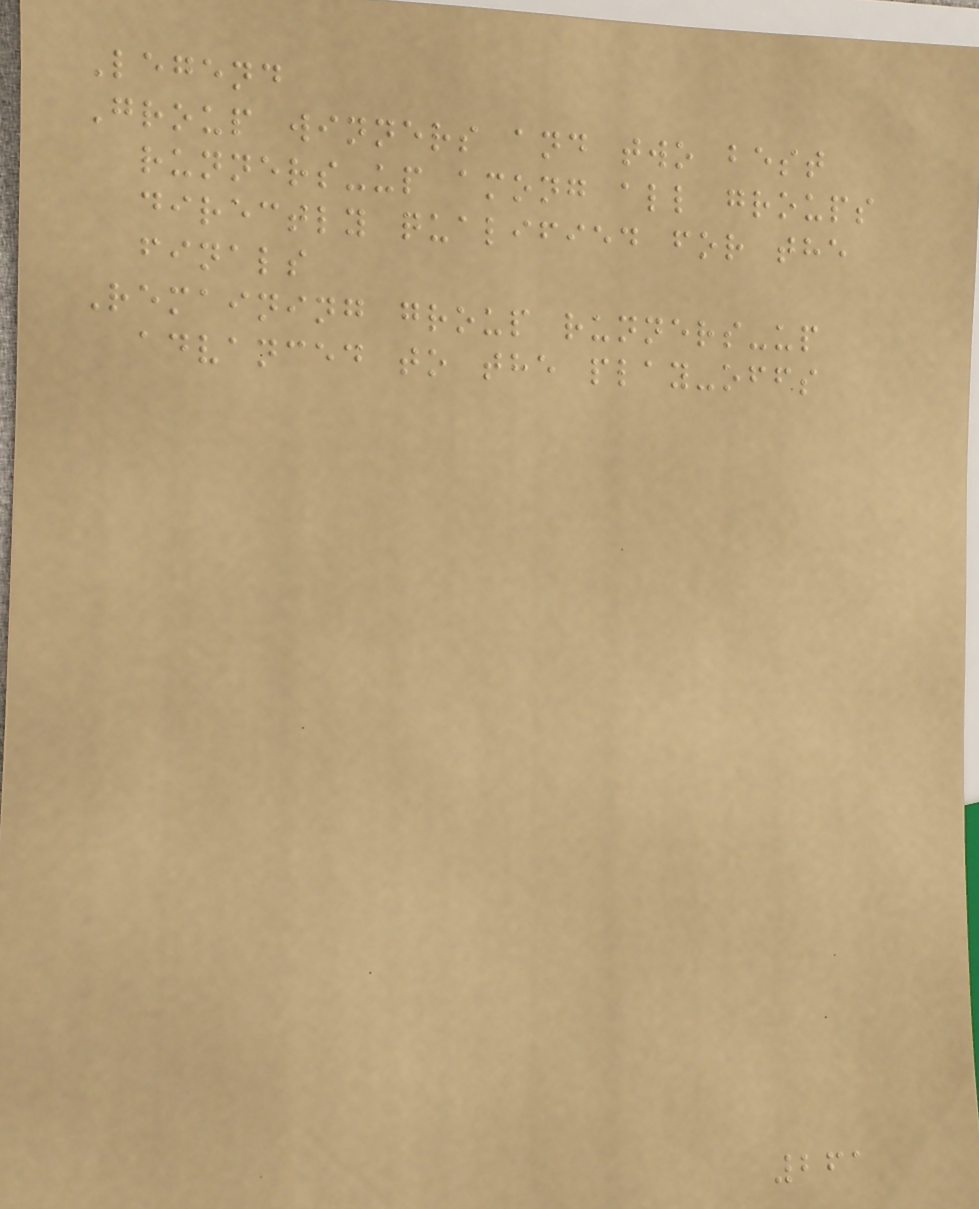Legend
Group winners and two best
runners-up among all groups
directly qualified for the
finals
Remaining group runners-up
advanced to the play-offs
261
